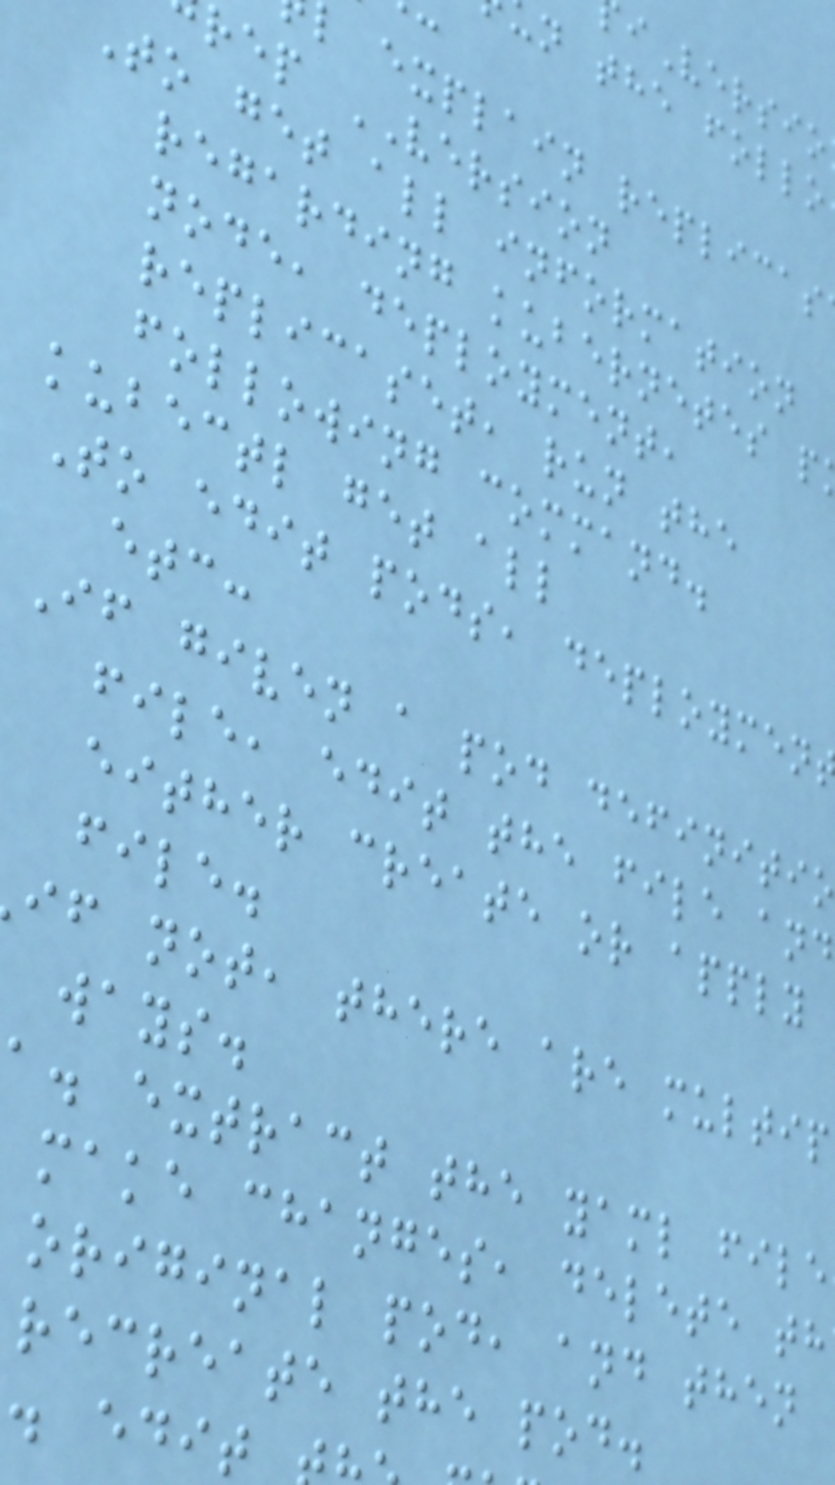n the follo
l explain replicas
rep VERSION
To get all information
regarding kubernetes p
node, deployment,
replicaset, run the
following command.
kubectl get all
To edit pods, deploymen
etc:
If given a pod definitio
file, edit the file and
either create or apply
file.
if not, there are multip
ways.
a. extract the yaml file
make changes, delete th
original pod, and then
recreate the pod.
